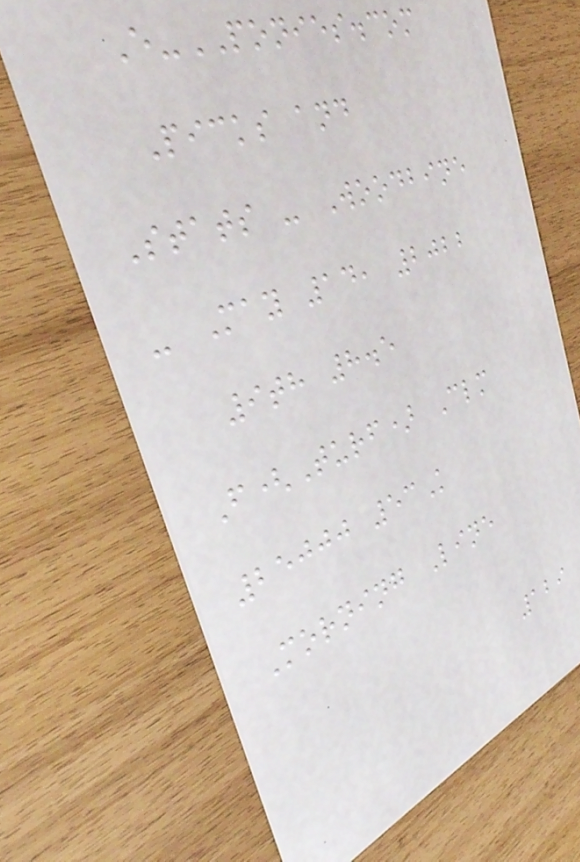E-PONIES.com
Picks and
Stats - Woodbine
- May 14, 2022
9th 8.5
F(Turf) Clm
25000 53K
Morning Line
129
